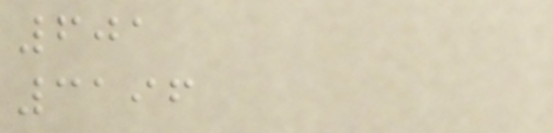601
3196
